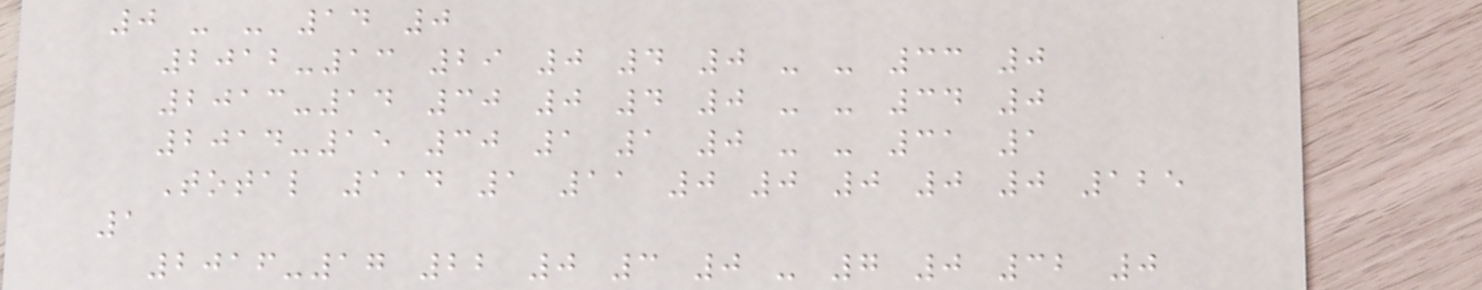0 - - 14 0
2012-13 29 0 4 0 - - 33 0
2013-14 30 0 4 0 - - 34 0
2014-15 30 1 1 0 - - 31 1
Total 114 1 11 0 0 0 0 0 125
1
2016-17 22 0 3 0 - 7 0 32 0
